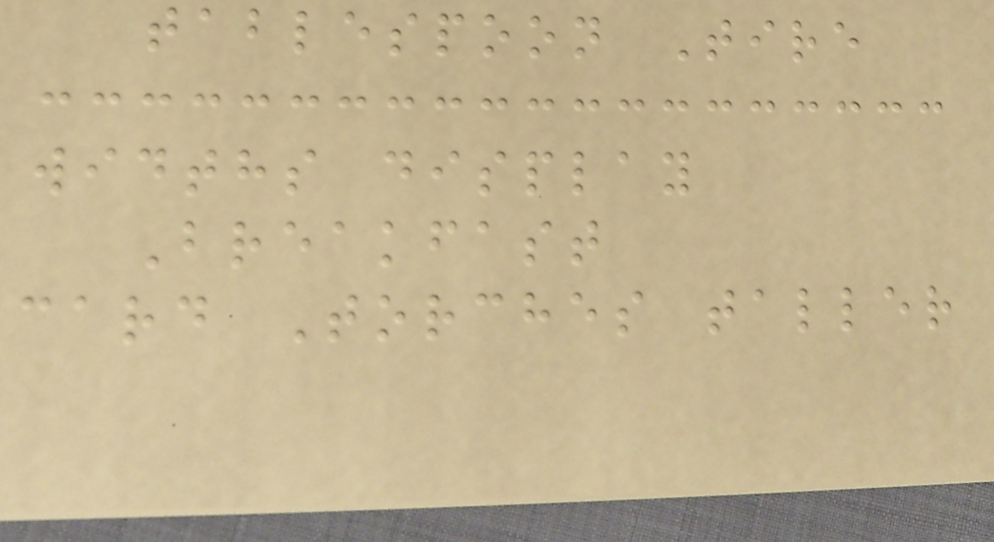tablespoon Tire
widths display
Breakfast
card Torches taller
